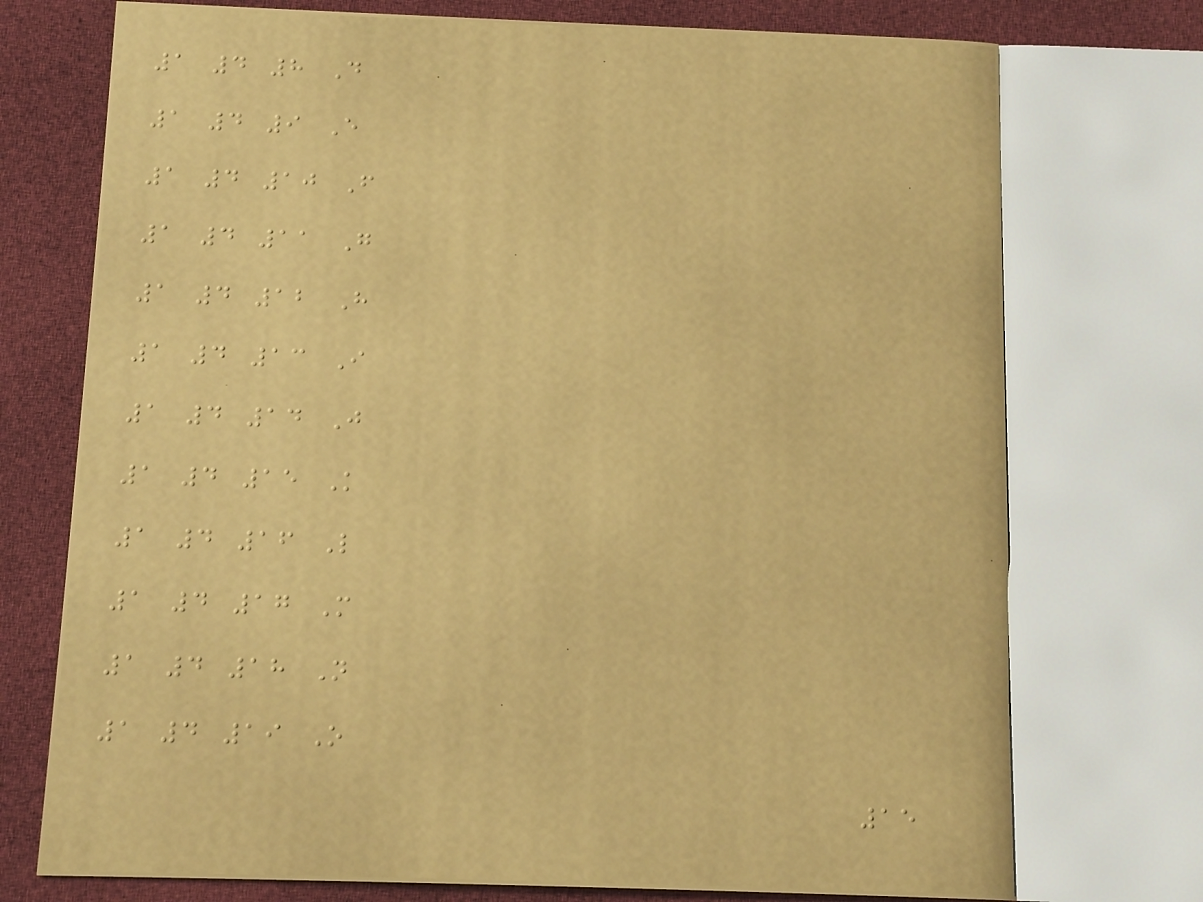1 4 8 D
1 4 9 E
1 4 10 F
1 4 11 G
1 4 12 H
1 4 13 I
1 4 14 J
1 4 15 K
1 4 16 L
1 4 17 M
1 4 18 N
1 4 19 O
15
